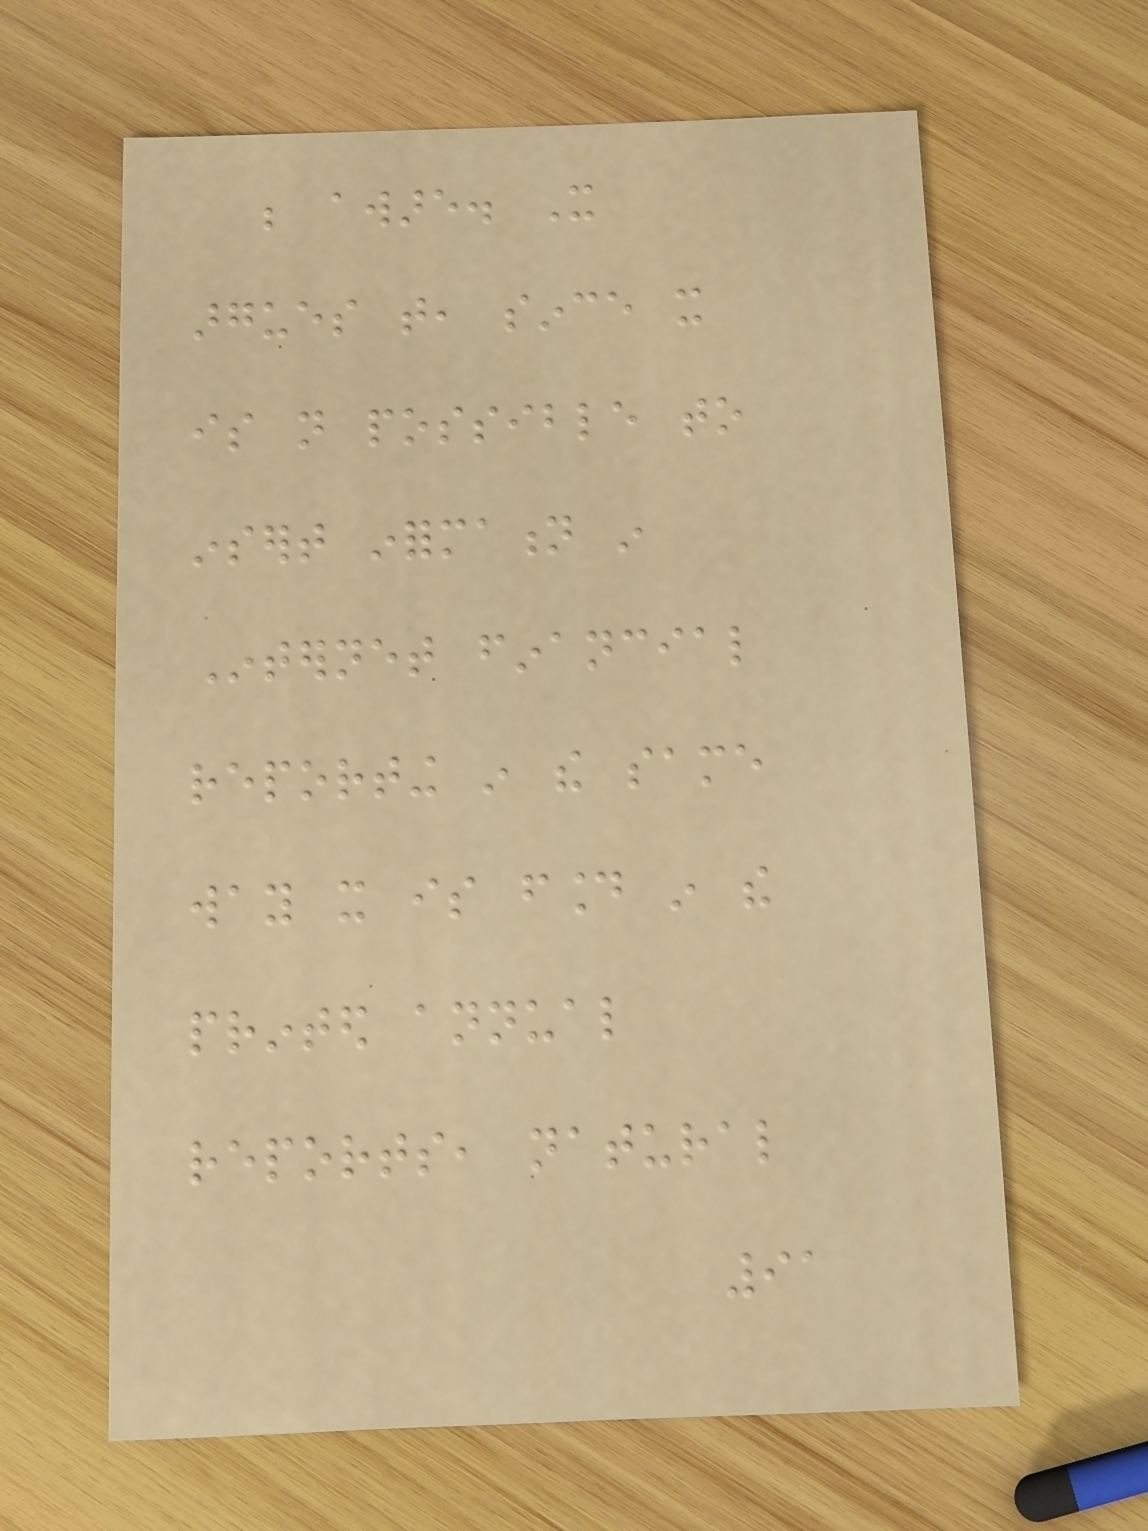be aware. It
argues that, since it
is not possible to
insert information in
Internet financial
reporting in the same
way it is found in the
printed annual
reports, natural
91
